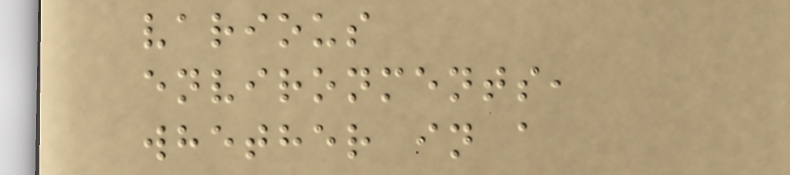various
environments,
whether in a
